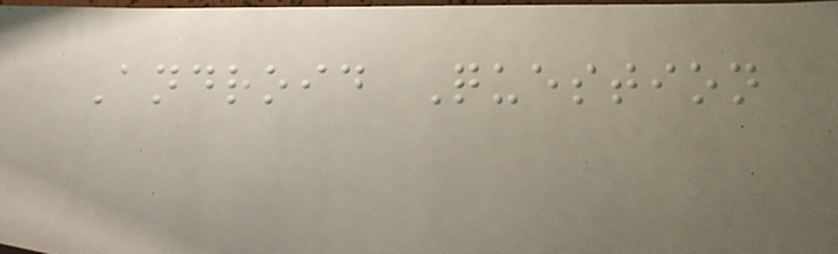Android Question
